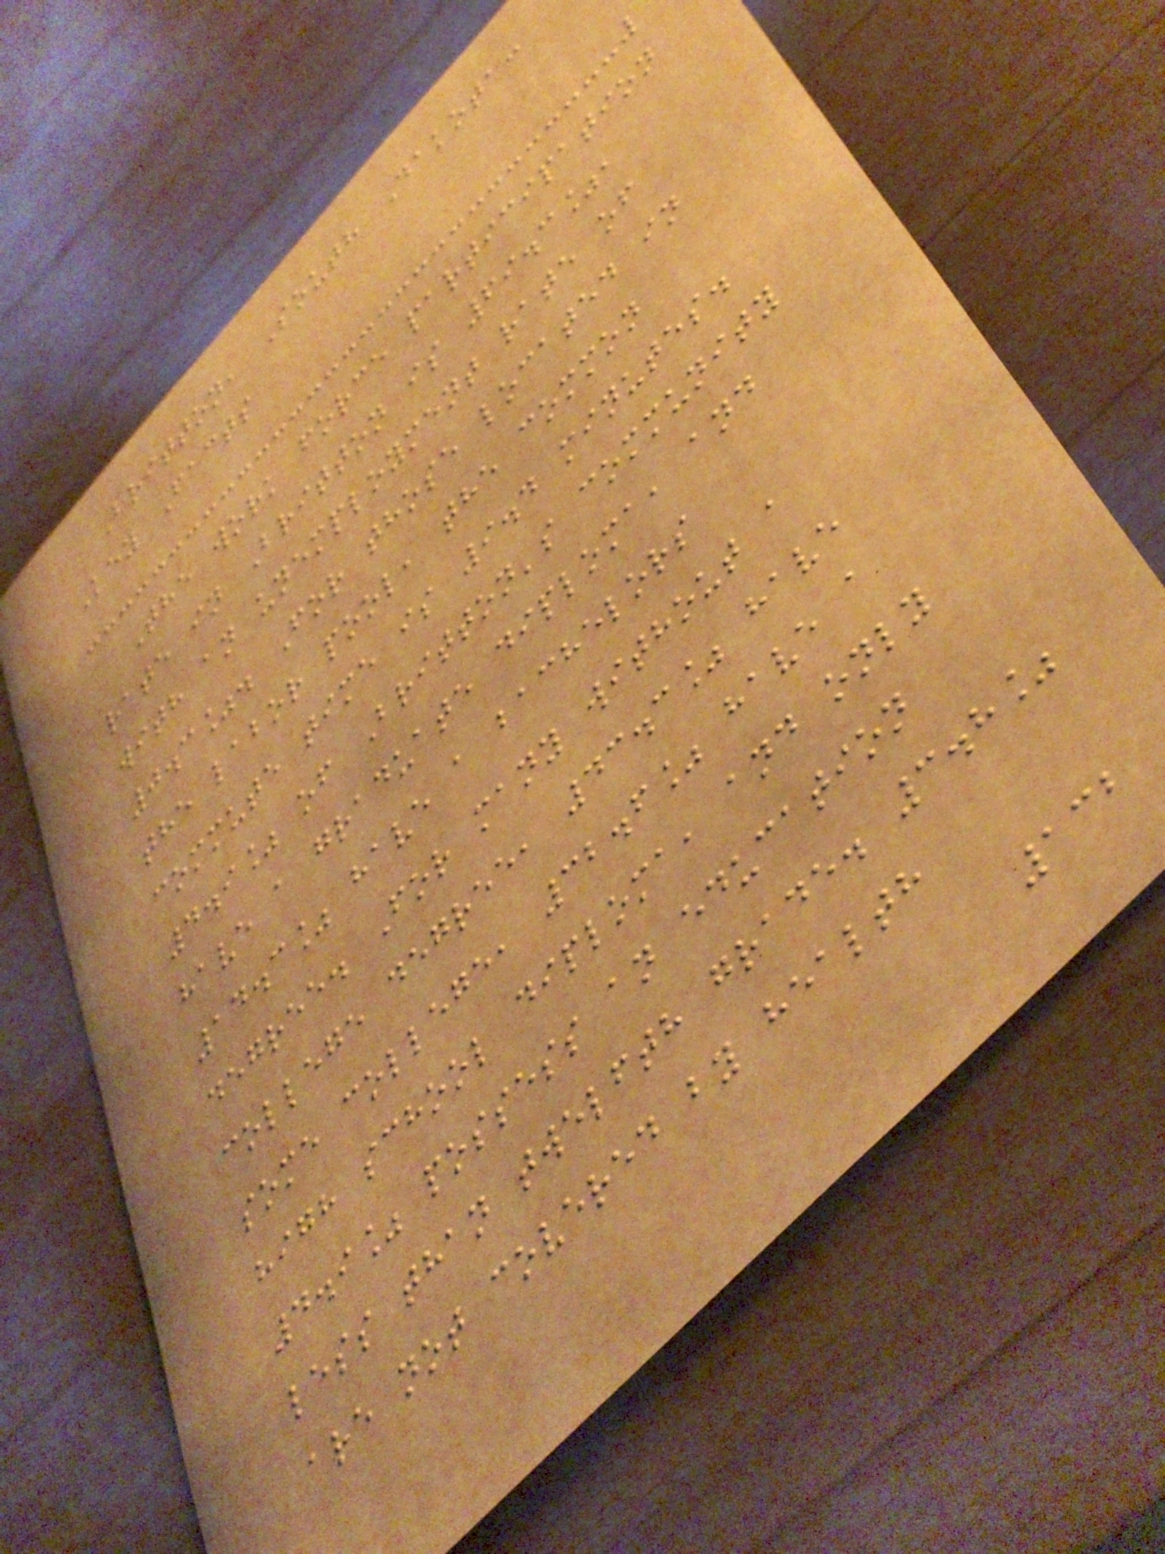Britton, South Dakota:
Key Facts
The work force participation
rate in Britton is 69.3%,
with an unemployment rate of
0.3%. For those located in
the labor pool, the common
commute time is 9.4 minutes.
4.9% of Britton's community
have a graduate diploma, and
14.3% have a bachelors
degree. For many without a
college degree, 43.3% have
some college, 32.6% have a
high school diploma, and only
4.9% possess an education
less than twelfth grade. 3.8%
are not covered by health
132
